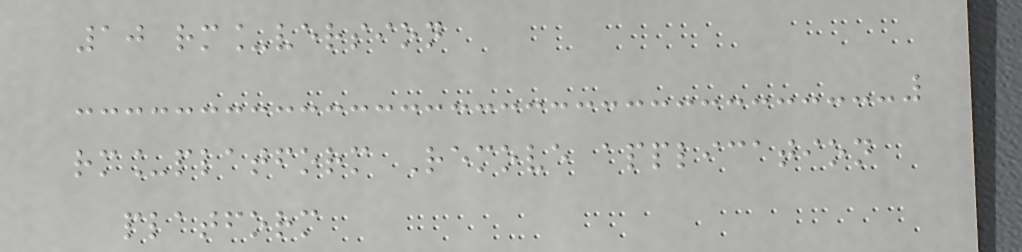10 rm_version
rm_platform Remove application
platform
